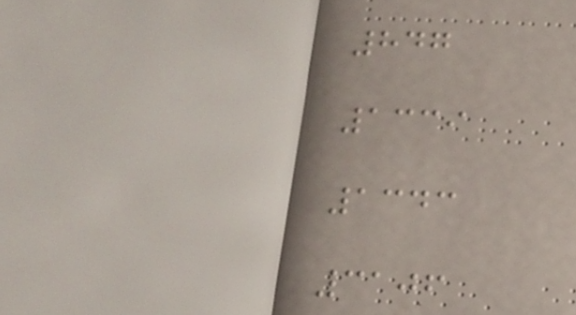847
1339
1343
3106
